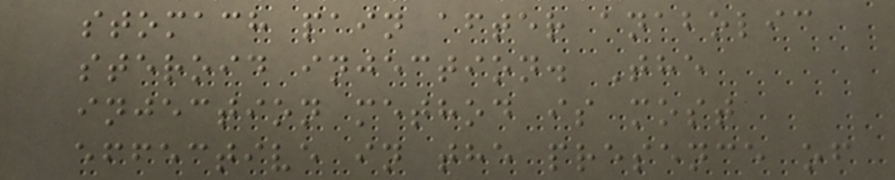stomach pain after anabolic
steroid injection. The
injection method is most
effective in the presence of
